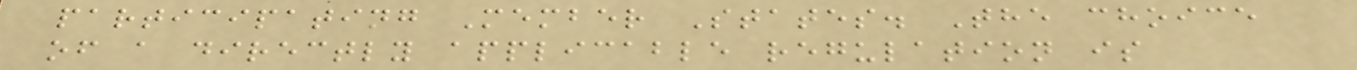participating Member States. The choice
of a directly applicable regulation is
